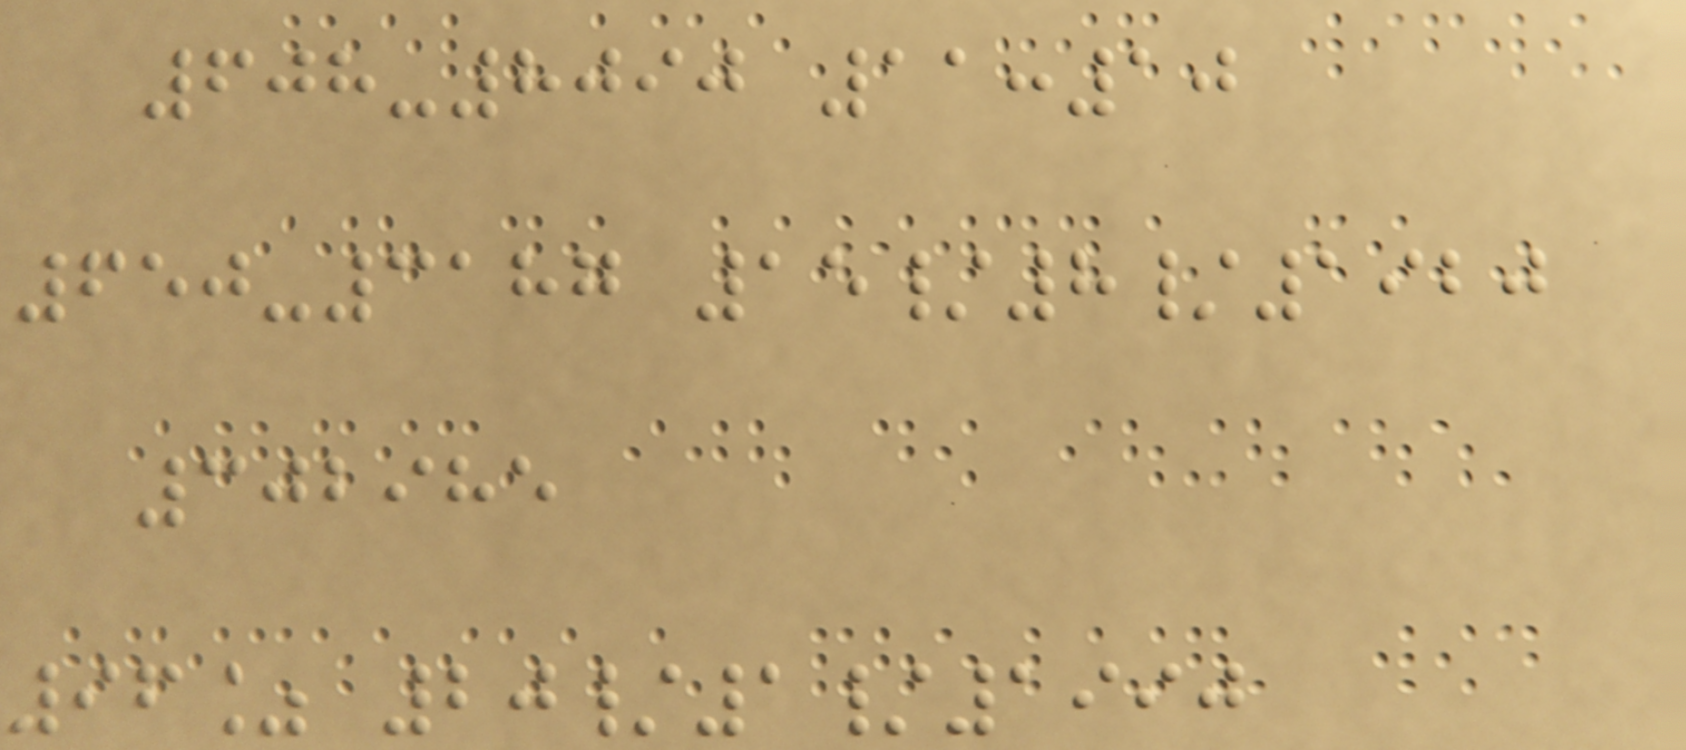608-8090 11:10
650-3187 15/8/1920
302985
96% 20/1/1990
